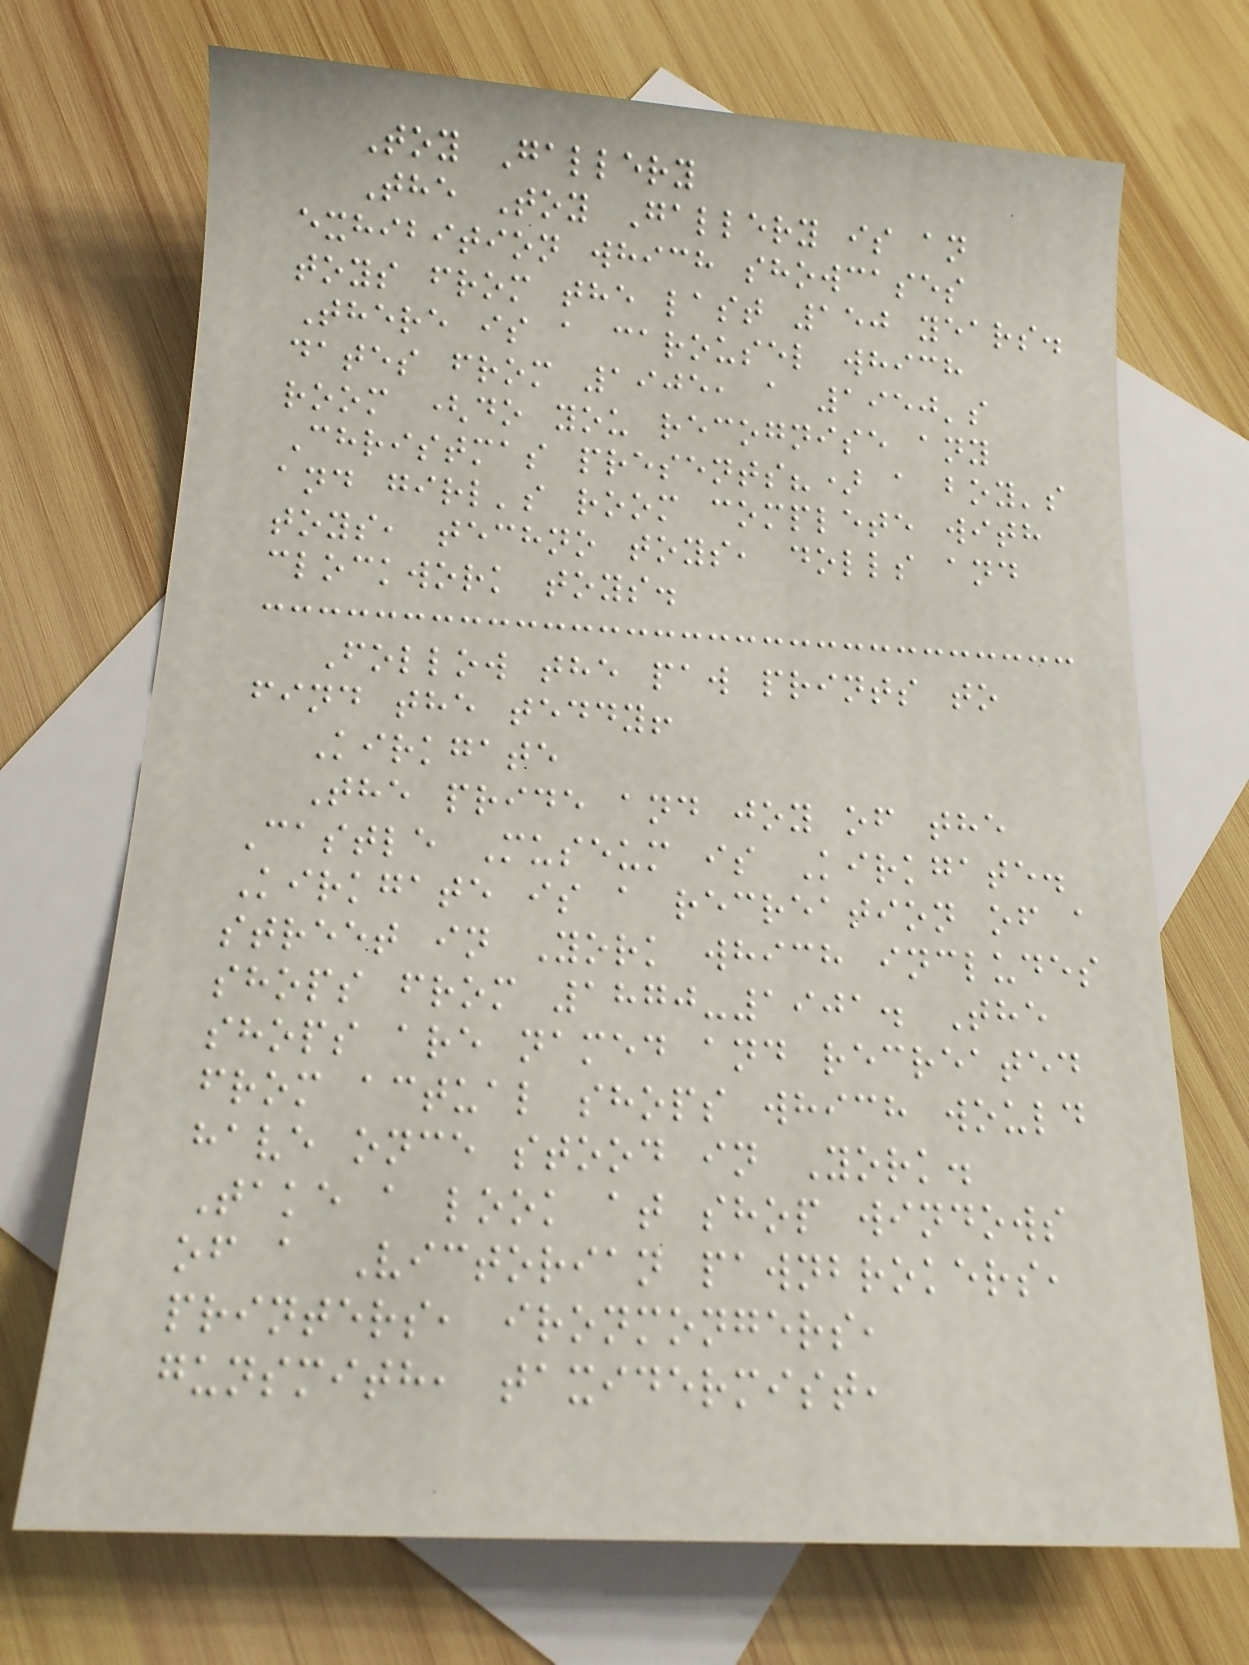Toy Gallery
The Toy Gallery is an
exhibition which showcases
toys from the last 150 years.
There is a carousel which
dates from 1905, a 1950's
room (do you recognise any
Christmas presents?) a boy's
and girl's room complete with
toys, techno toys, dolls and
clockwork toys.
Follow the paw prints to
find the teddy!
Kirkgate
The pride and joy of the
Castle Museum is Kirkgate.
Kirkgate is a recreation of a
street in York which includes
shops from 1870-1901. The
shops are named and recreated
from actual shops which would
have once stood in York.
Take a look at shop windows
of a Victorian pawnbrokers,
printers, ironmongers,
gunsmith, taxidermist,
